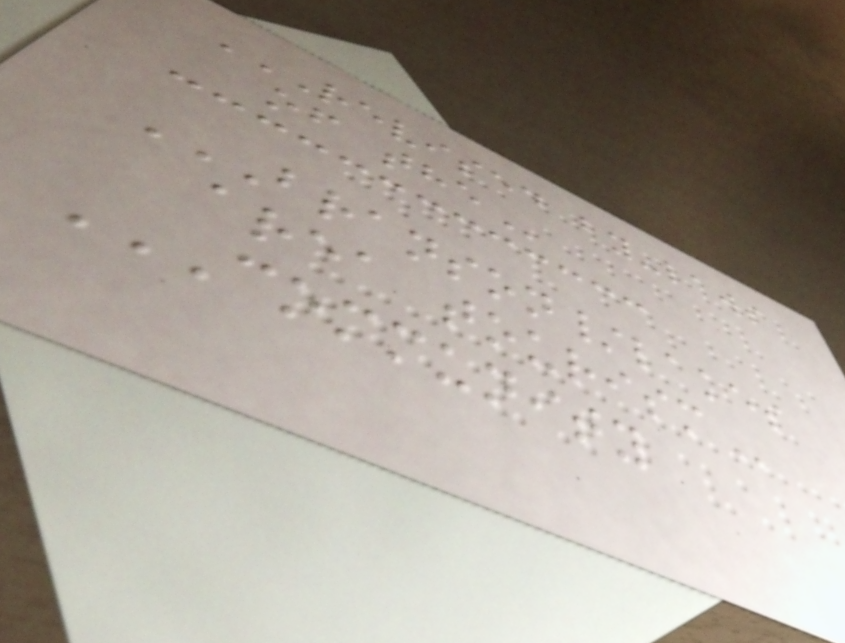REVISED BY-LAWS
OF THE
BRANSON/LAKES
AREA TOURISM
COMMUNITY
